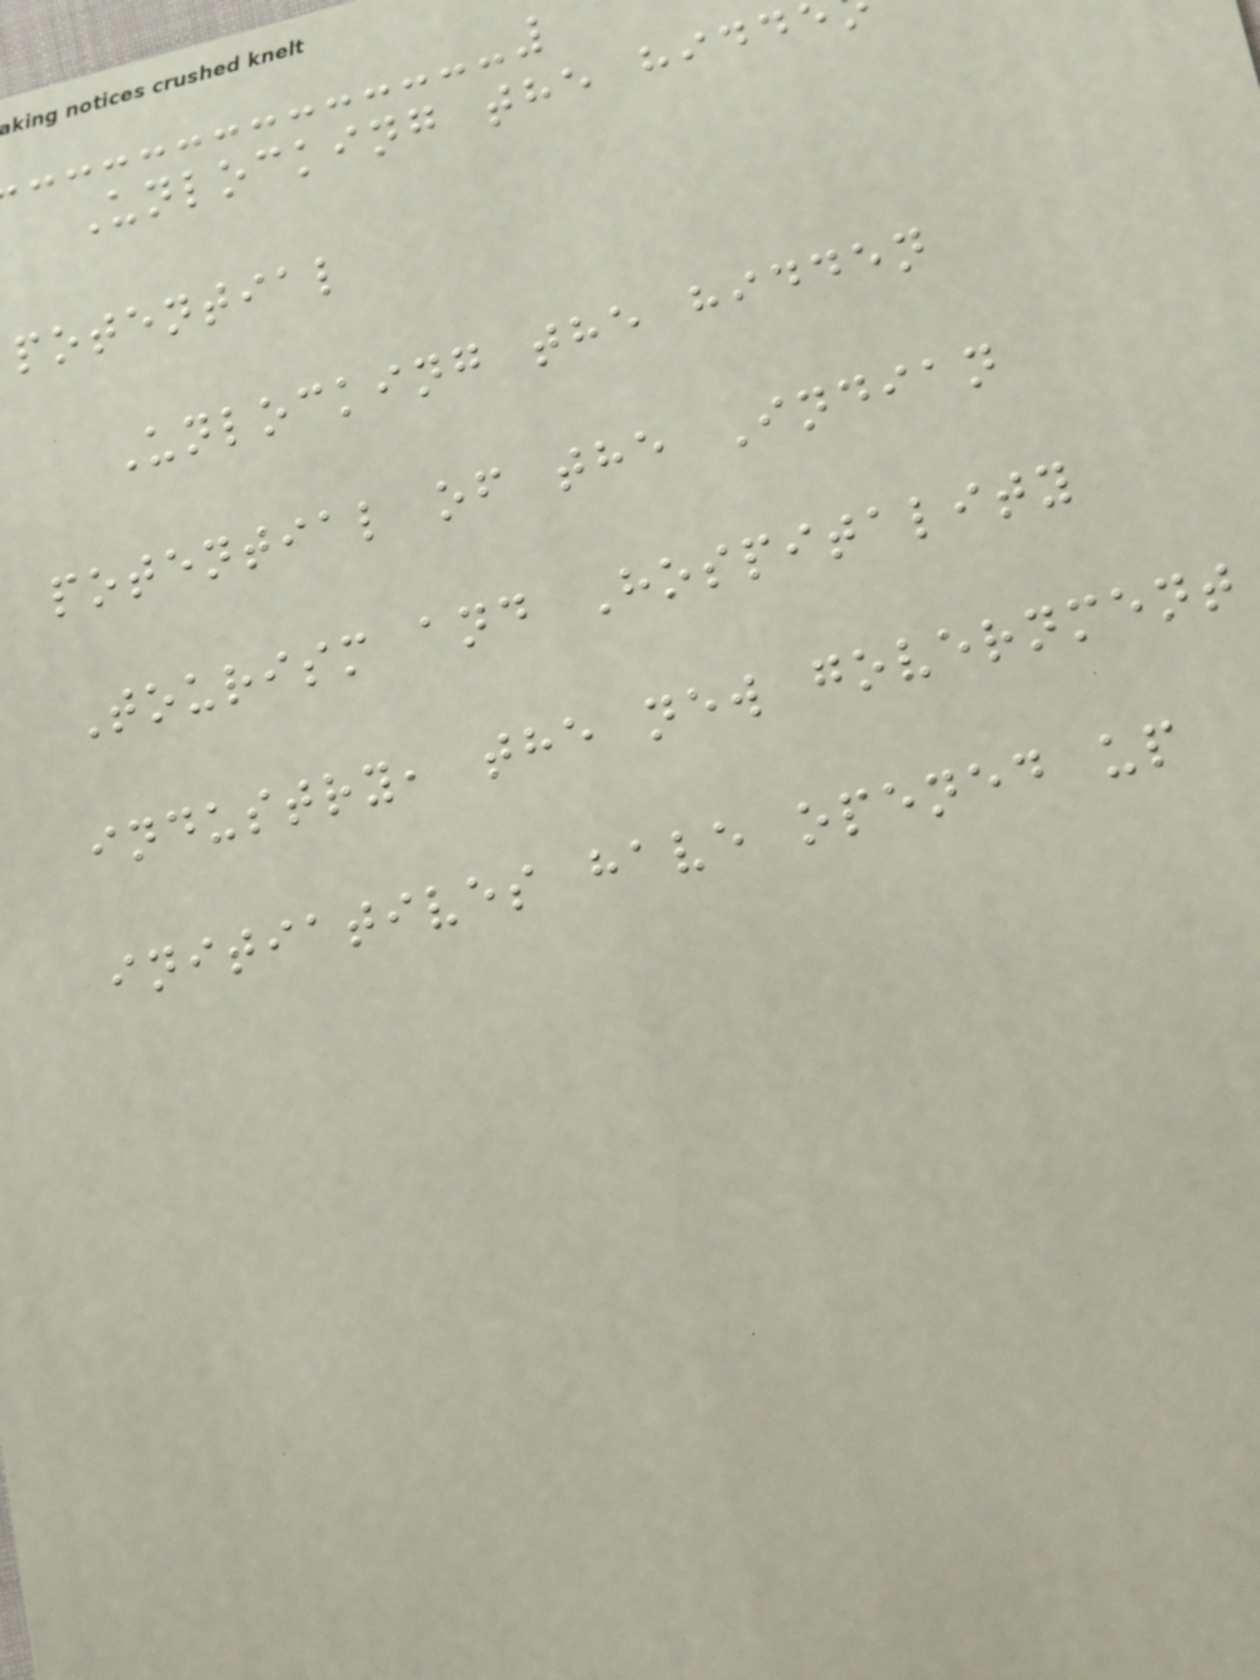Unlocking the hidd
potential
Unlocking the hidden
potential of the Indian
Tourism and Hospitality
industry, the new government
initiatives have opened up
